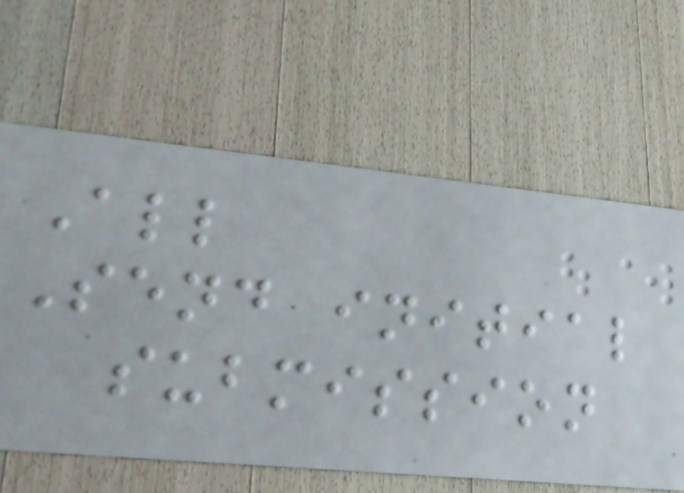All
Send initial
submission
